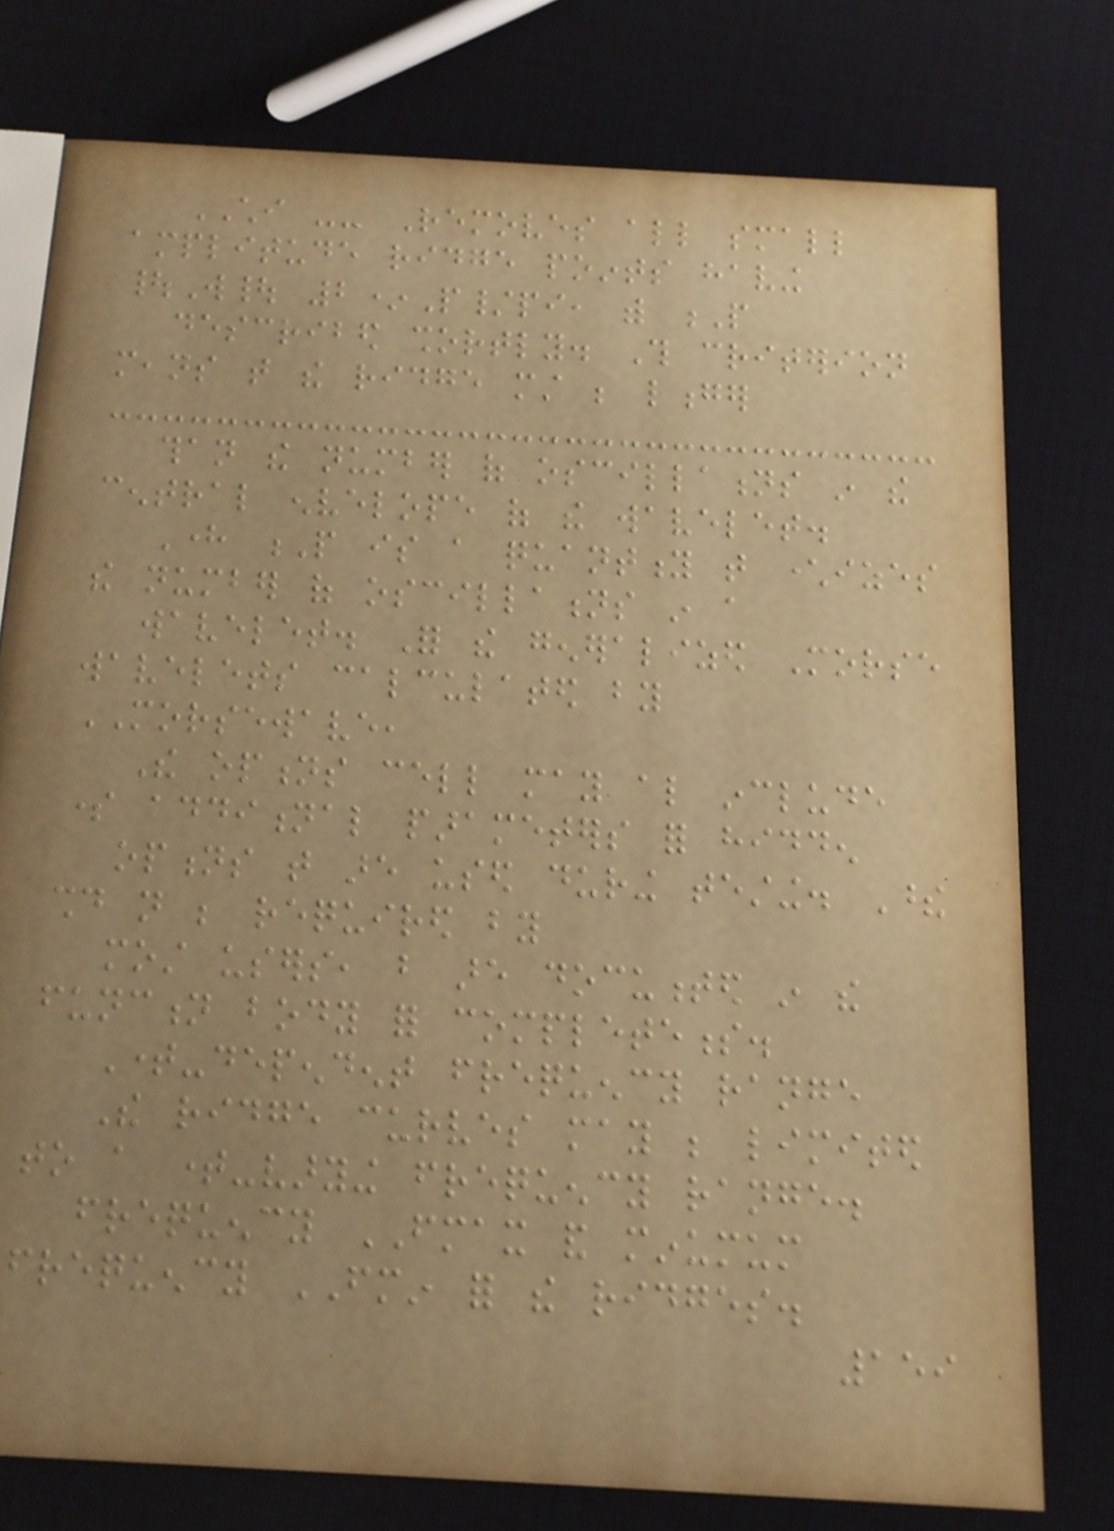CHI -- Removes all small
amplitude ridge points having
|W| 2*P/pi, with P
described shortly. This criterion
means that the ridge must be longer
than the number of oscillations in the
central envelope of the wavelet.
Here P is a quantity that characterizes
the number of oscillations in a
wavelet. For the generalized Morse
wavelets calculated by
MORSEWAVE,
The options cell may also include
some additional parameters for hidden
options that are used during testing. These
should not be required by
most users, but are documented in the
function body for completeness.
Time-dependent frequency range
The ridge curves may be limited
to a time-varying frequency range.
frequency FMAX and minumum
frequency FMIN for the ridges.
159
